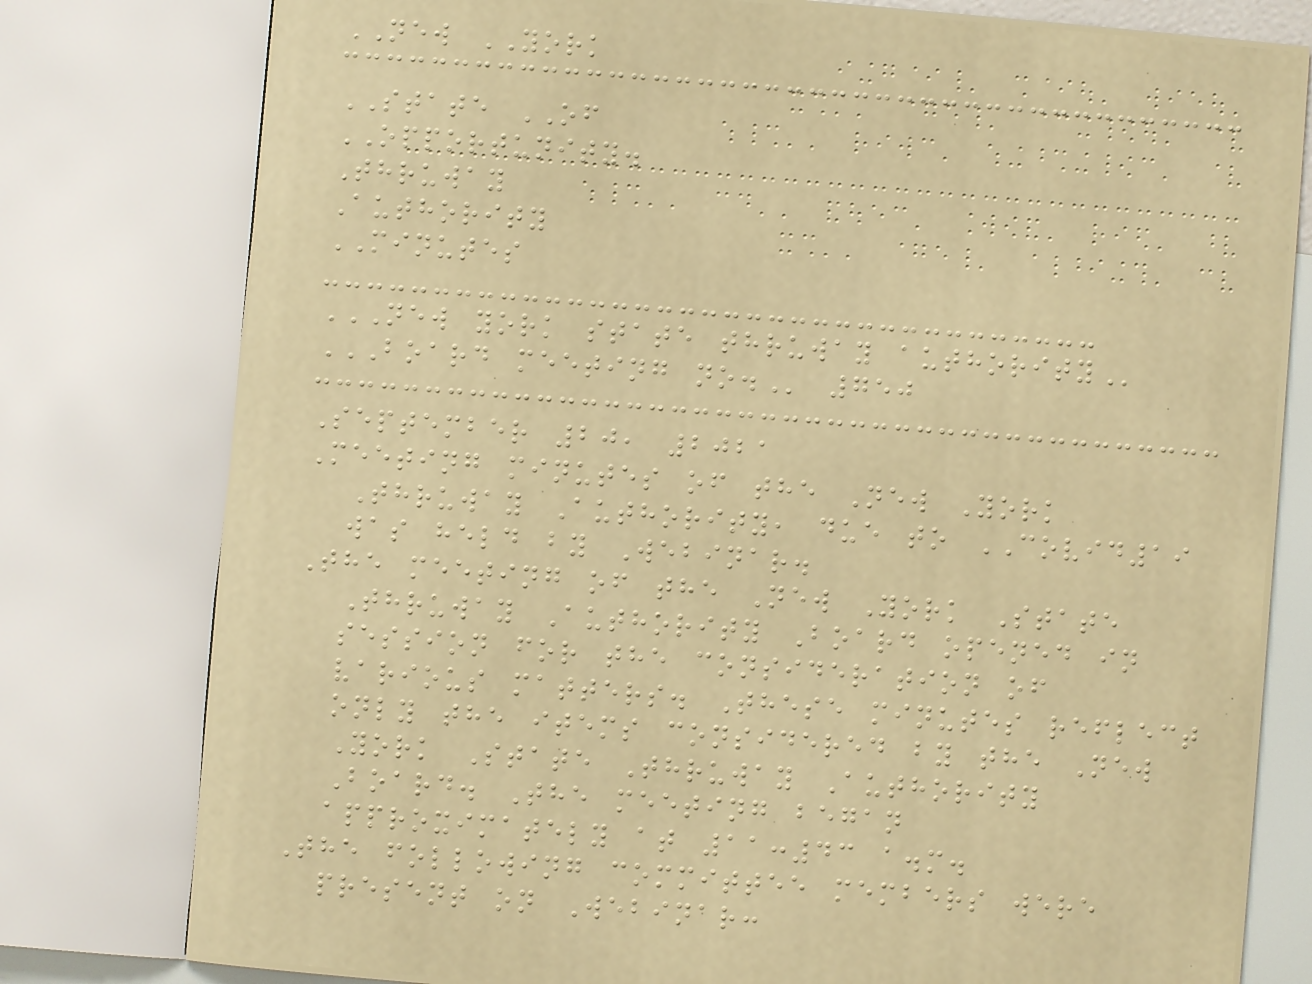NEW YORK
STATE OF
OPPORTUNITY.
Thruway
Authority
MINUTES
NEW YORK STATE THRUWAY AUTHORITY
BOARD MEETING NO. 750
September 20, 2021
Meeting minutes of the New York
Thruway Authority, due to COVID19
was held by Webinar.
The meeting of the New York State
Thruway Authority Board opened in
session for the consideration of
various matters. These minutes reflect
only the items considered by the New
York State Thruway Authority
Board. The meeting began
approximately at 11:43 a.m.
The following committee members were
present on Webinar:
